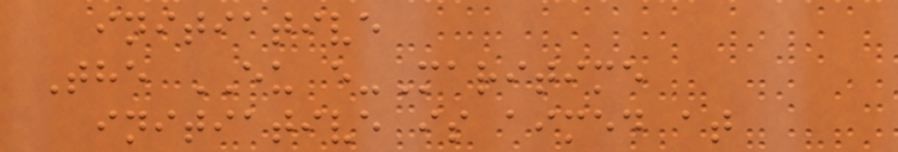initiative
The EU e-Maritime
initiative is aimed at
